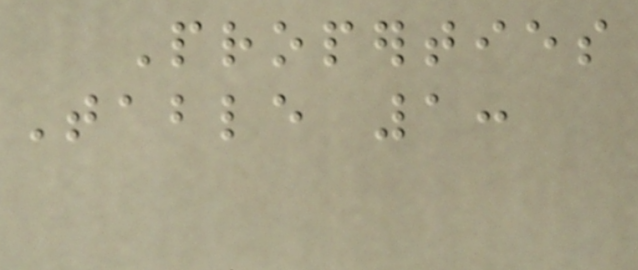Properties
Table 1:
